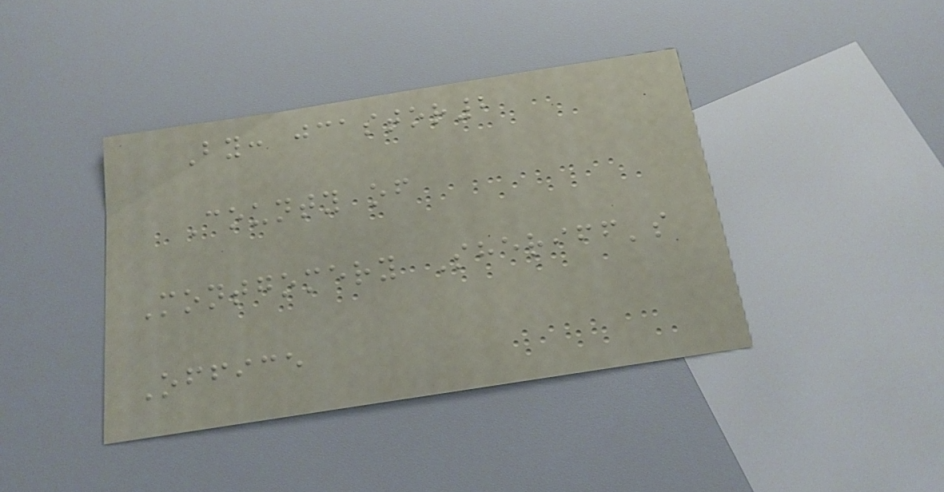By: jcastor2
County of
Montgomery Sheriff's
Office
